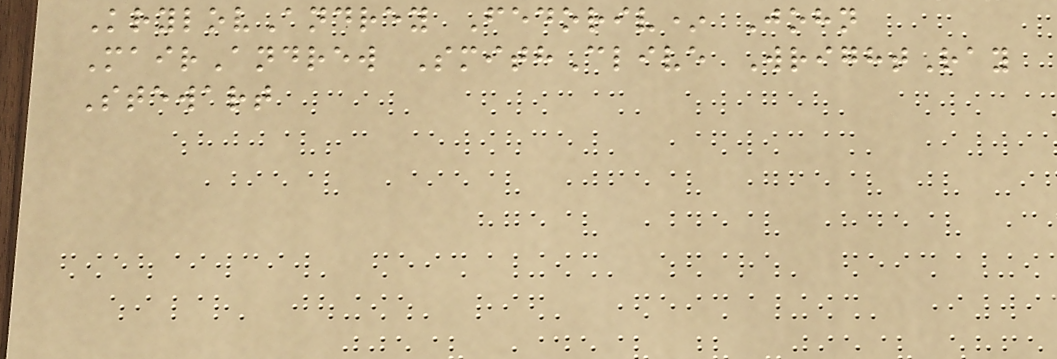KrylovAndrey Fedoriv* John
MairAndrew SmithClive WrightRay
Stewart
